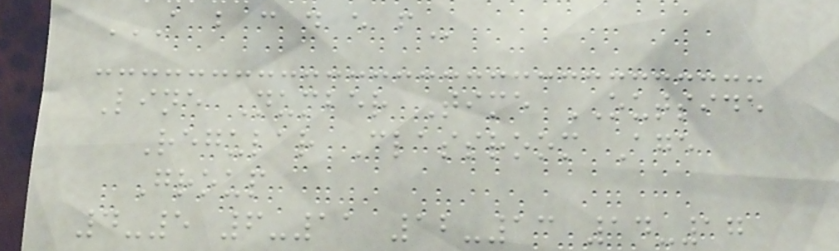A B C D E F
Line Number Time OUTSIDE
Regular Classroom Age
Group
4-5 6-11 12-13 14-17
